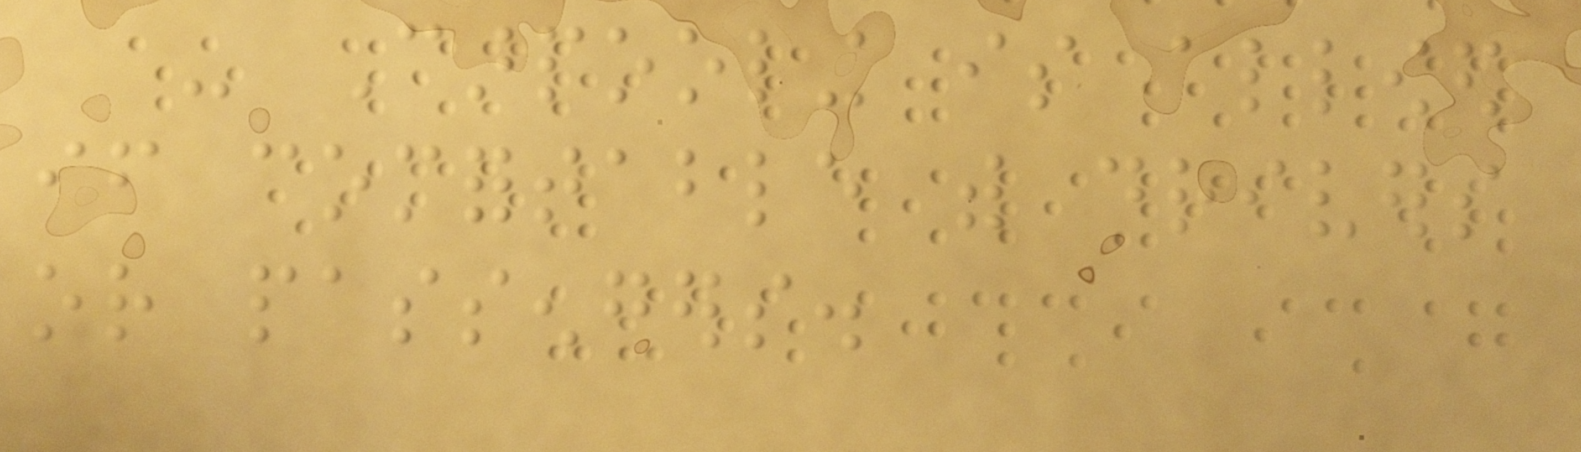- Carpooling is allowed
if comfortable with drivers
or passengers.
